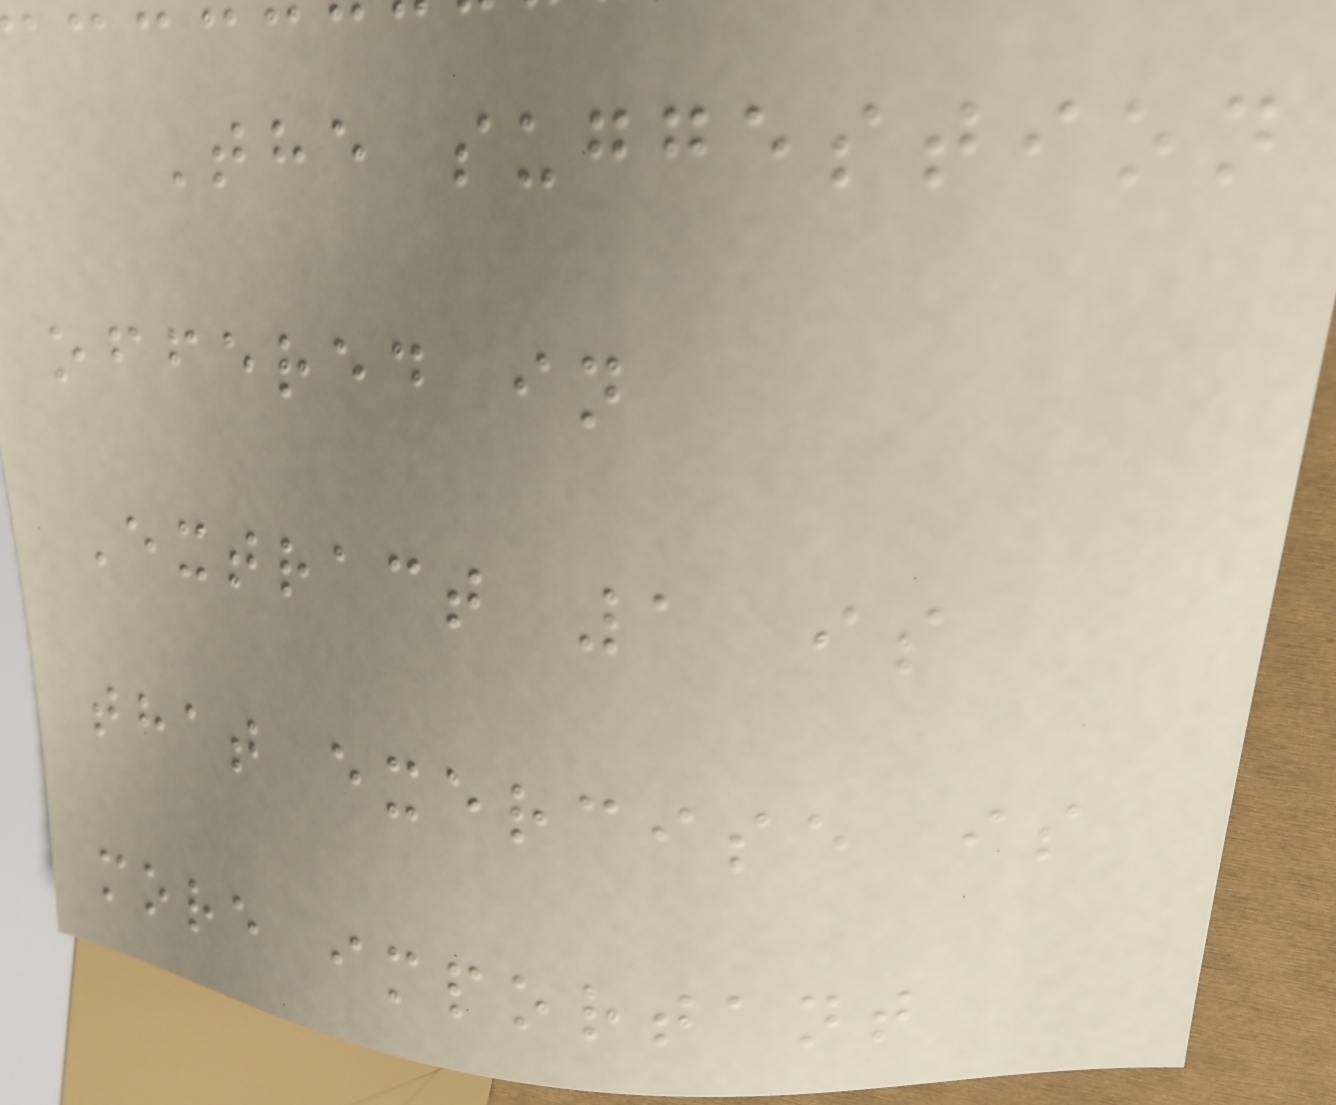The suggestion
offered in
Extract 1 is
that exercise is
more important
